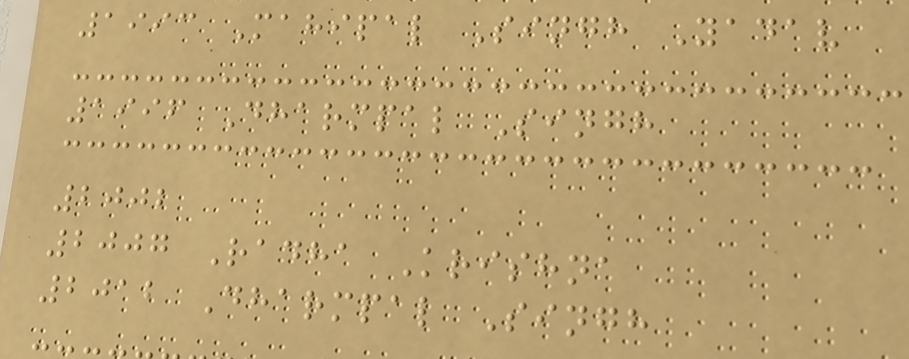1993 Mahipal Singh Yadav
1996 Dharmpal Singh
2002
2007 Radha Krishna
2012 Dharmpal Singh
